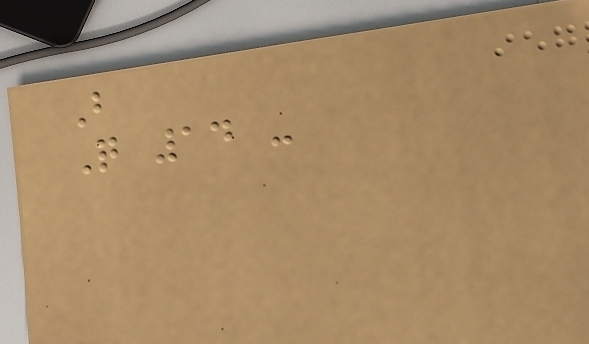B
Q 14 -
